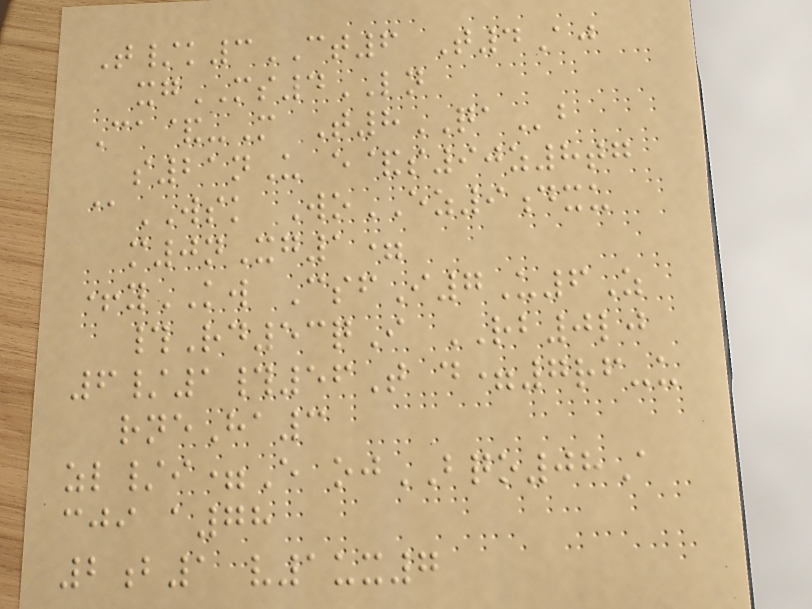T/k3CT6 T4Aj
xgMS4LN
Ca&-M T8QAb
s21nU e&s90z8tg
@WSK WoEZ9dxu
m0nXg1=
+yKW CsfI7U6Z
#Rd53qI RB0lj
6/1#56T d=7rf-u
rneHa3
zl/i=E ojBQO08A
cji a78
2b1 v1ux7
